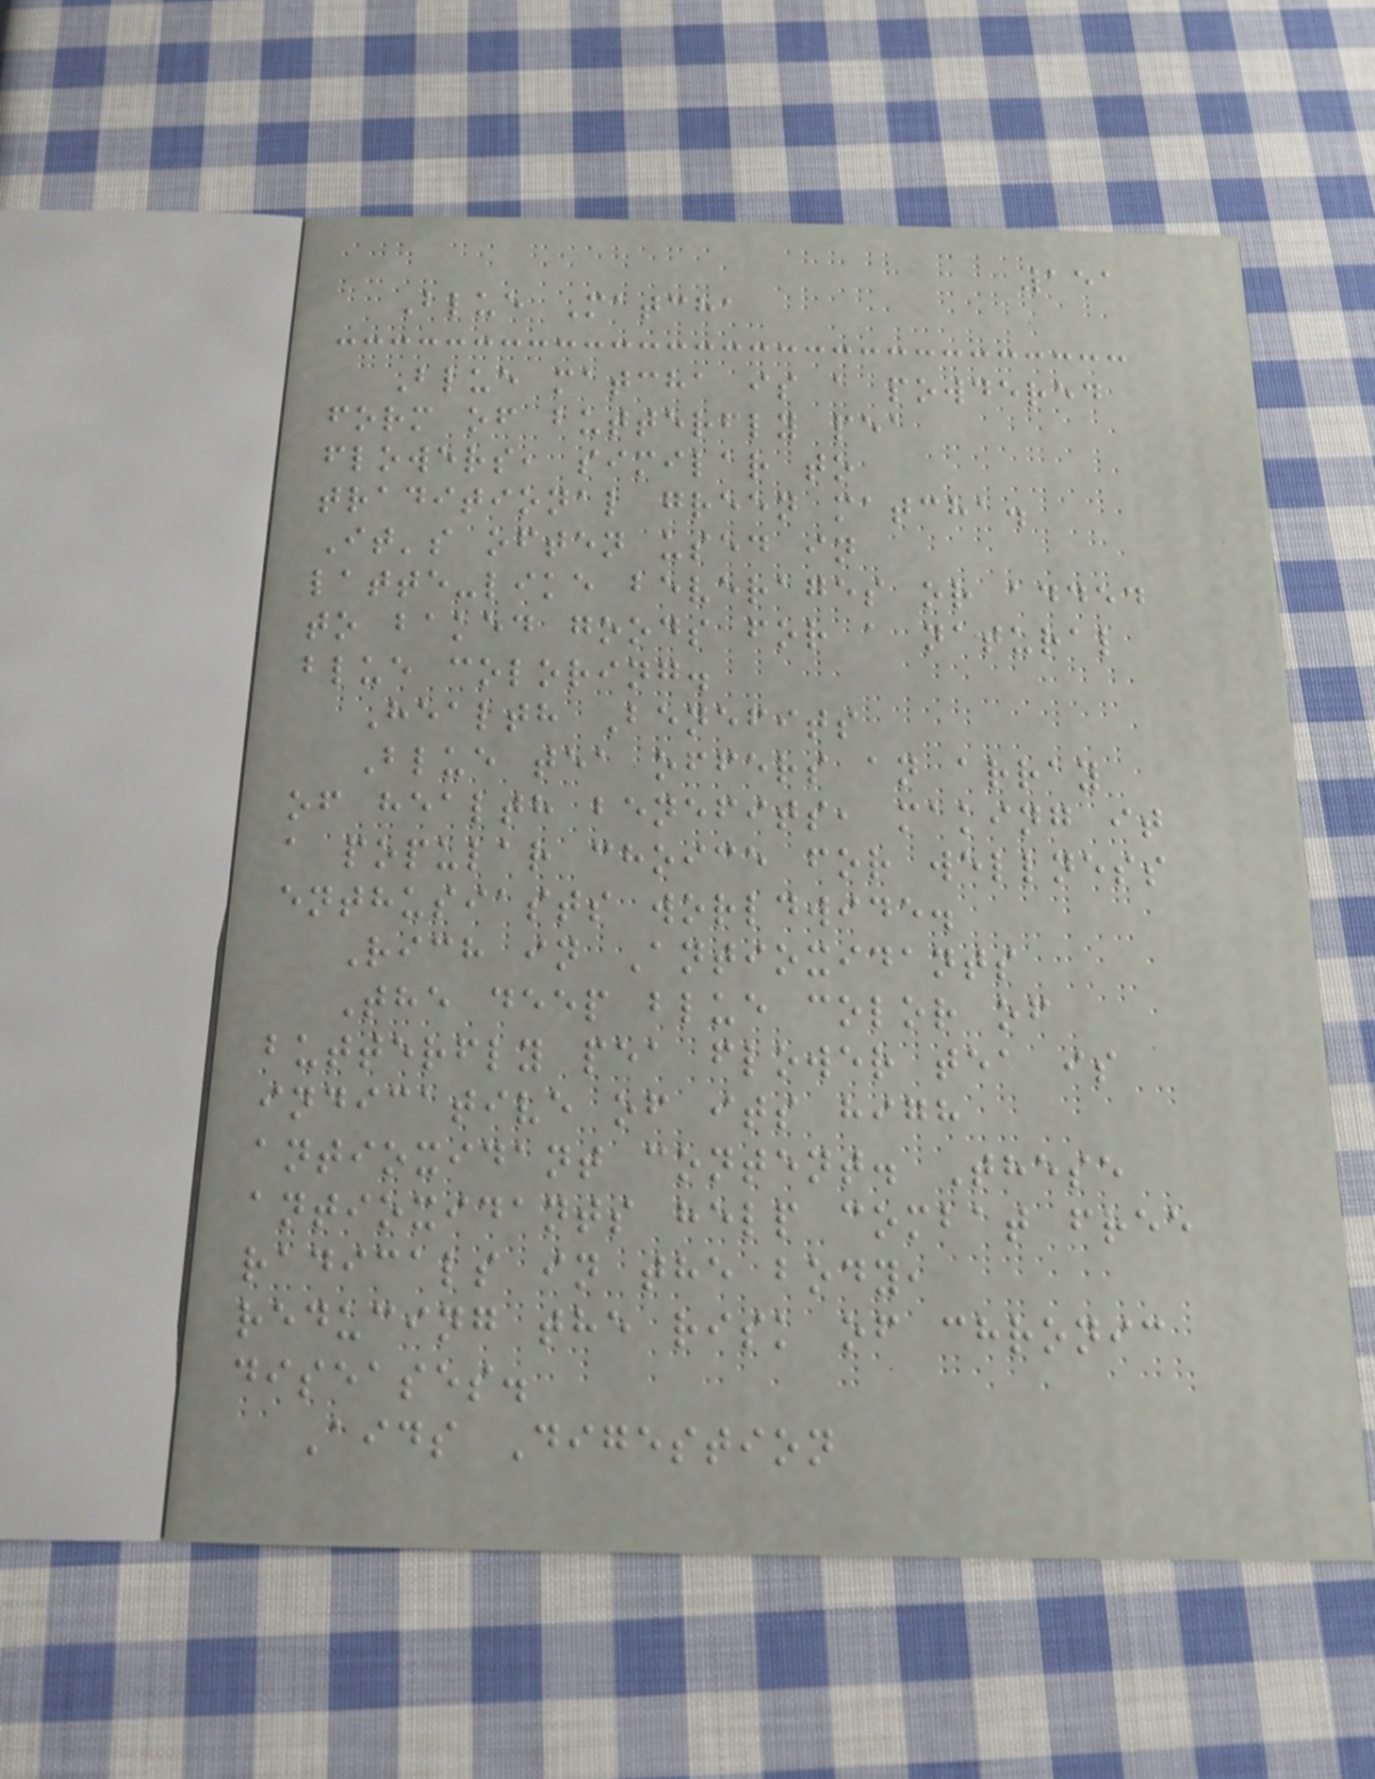151
Blue Matcha
Blue matcha is a powdered
form of butterfly pea
flowers, similar to
traditional green matcha.
It's often used in
latte-like beverages or added
to baked goods for a natural
blue coloring.
Health Benefits
Blue tea offers an array
of health benefits, making it
a popular choice for wellness
enthusiasts worldwide.
Rich in Antioxidants
The deep blue color of
butterfly pea flower tea is
indicative of its high
antioxidant content. These
antioxidants help combat free
radicals in the body,
reducing the risk of chronic
diseases.
Aids Digestion
